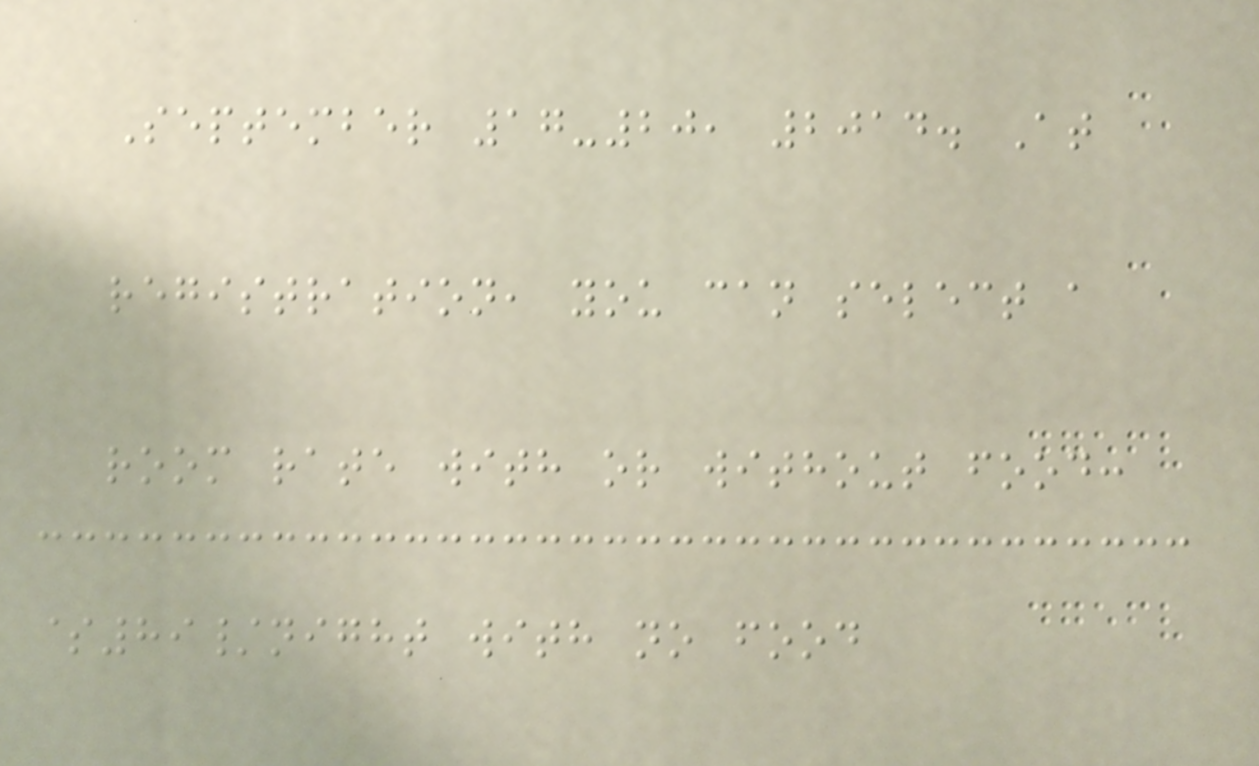September 17-20, 2014. At
registration, you can select a
room rate with or without food:
$89/night with no food
